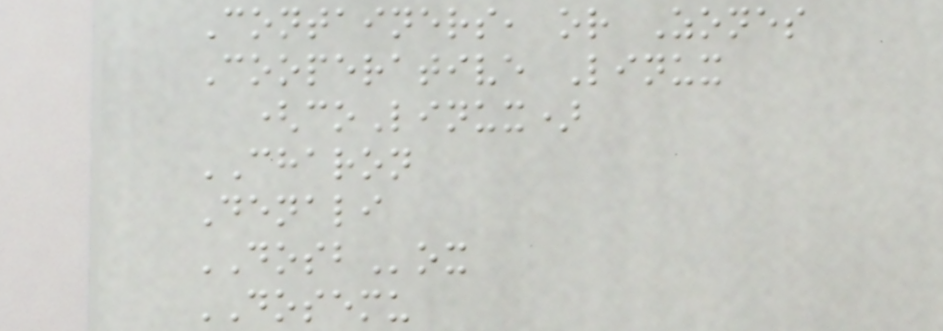Containers, or Zones
Cooperative Linux
(coLinux)
CHARON
Denali
DOSBox
DOSEMU
